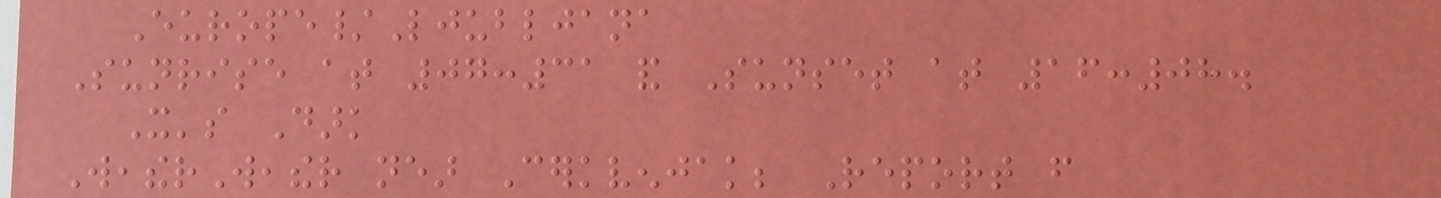Europe/Ljubljana
Sunrise at 07:31 and Sunset at 16:08.
It's Dark
WeatherWeather near Cerkvenjak; Report from
